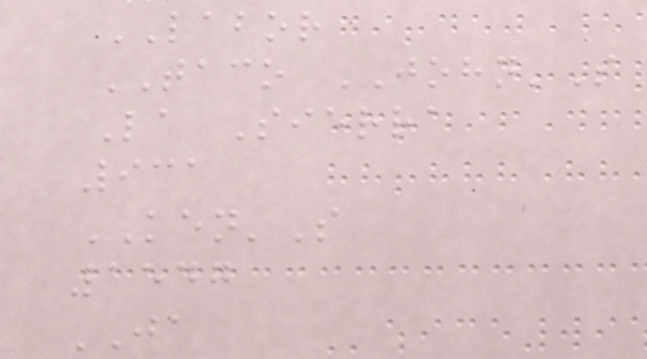LABOR
TACO JOHN'S
La Sierra
931
KEN'S
1547
JA
